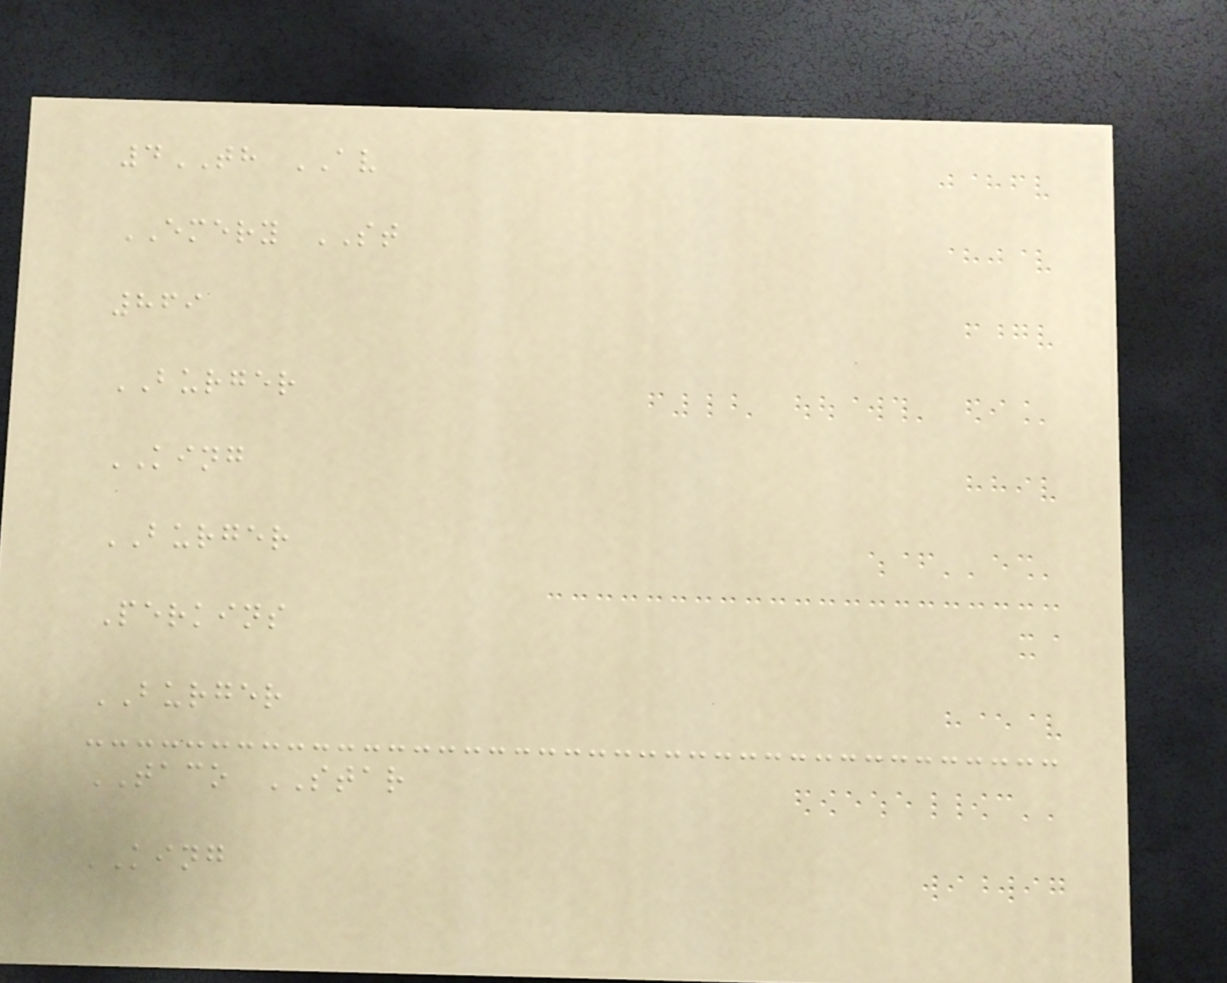4TH AV
EMERY ST
869
BURGER
KING
BURGER
Perkins
BURGER
TACO STAR
KING
